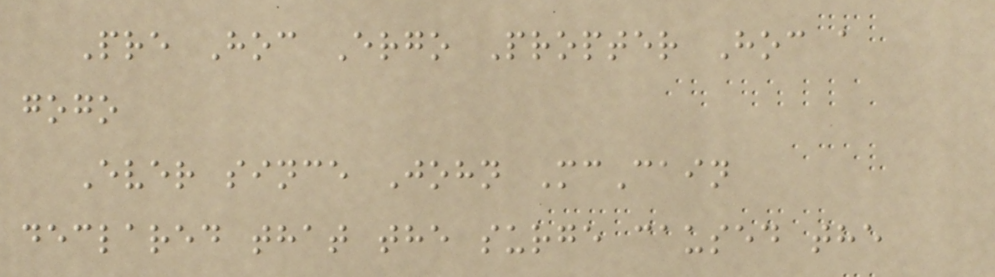Pre Hoc Ergo Propter Hoc a
gogo
Ever since John McCain
declared that the surge caused the
